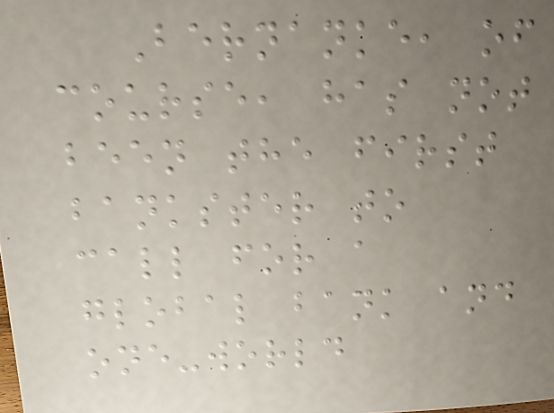Bernanke, of
course, has not
been the first
bankster to
call for a
global bank and
one-world
